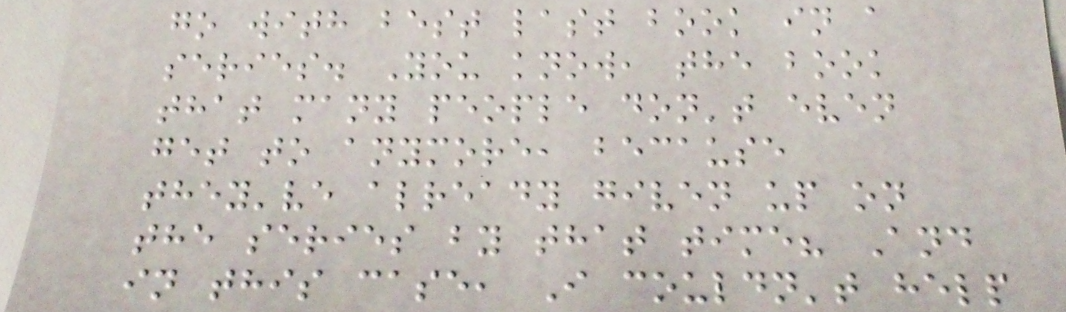go with best last book in a
series. You know, the book
that many people don't even
get to anymore, because
they've already given up on
the series by that time? And
in this case, I couldn't help
